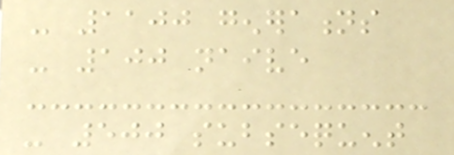- 1100 generations
- 100 naive
- 500 subsequent
